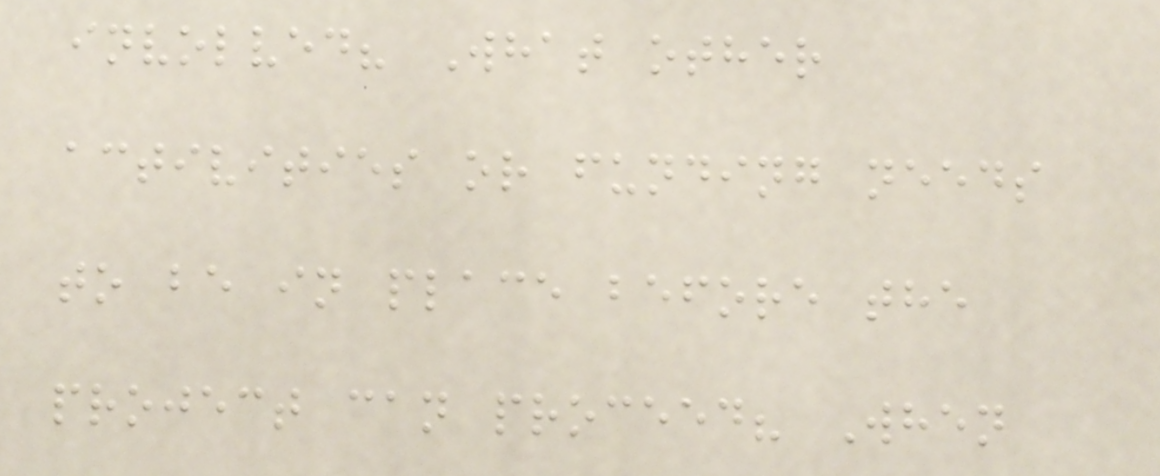involved? What other
activities or funding needs
to be in place before the
project can proceed? When
